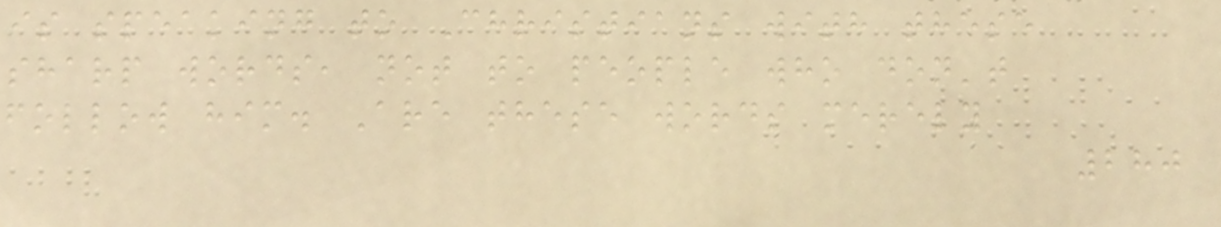is speaking to Christians with these
sharp words, not to people who don't
follow him. Are these words merely
280
